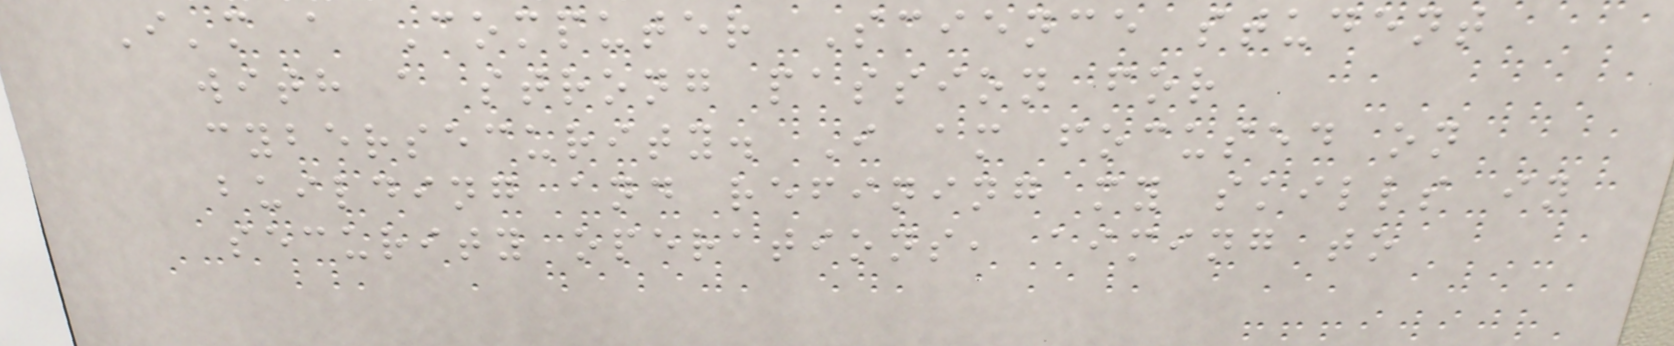I'm a Computer Science student
with a strong passion for
cybersecurity. I am focused on
building and refining my skills in
security operations, aiming to
